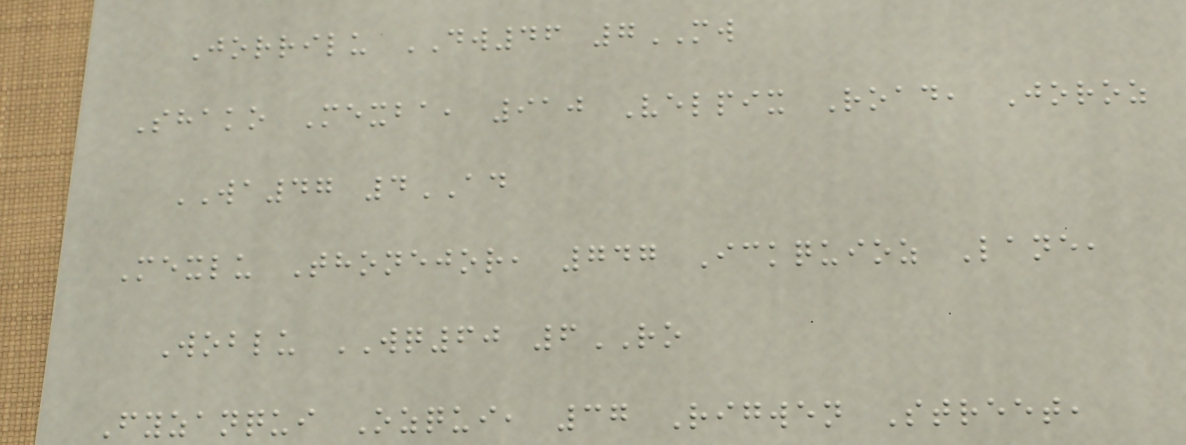Jorrilu DW46 7MW
Shako Mexba, 910 Velpix Road, Joroz
WA47 4AD
Mexlu Thonejor, 747 Ickquioz Lane,
Woblu WQ60 6RO
Fyzanqui Ozqui, 37 Rigwen Street,
